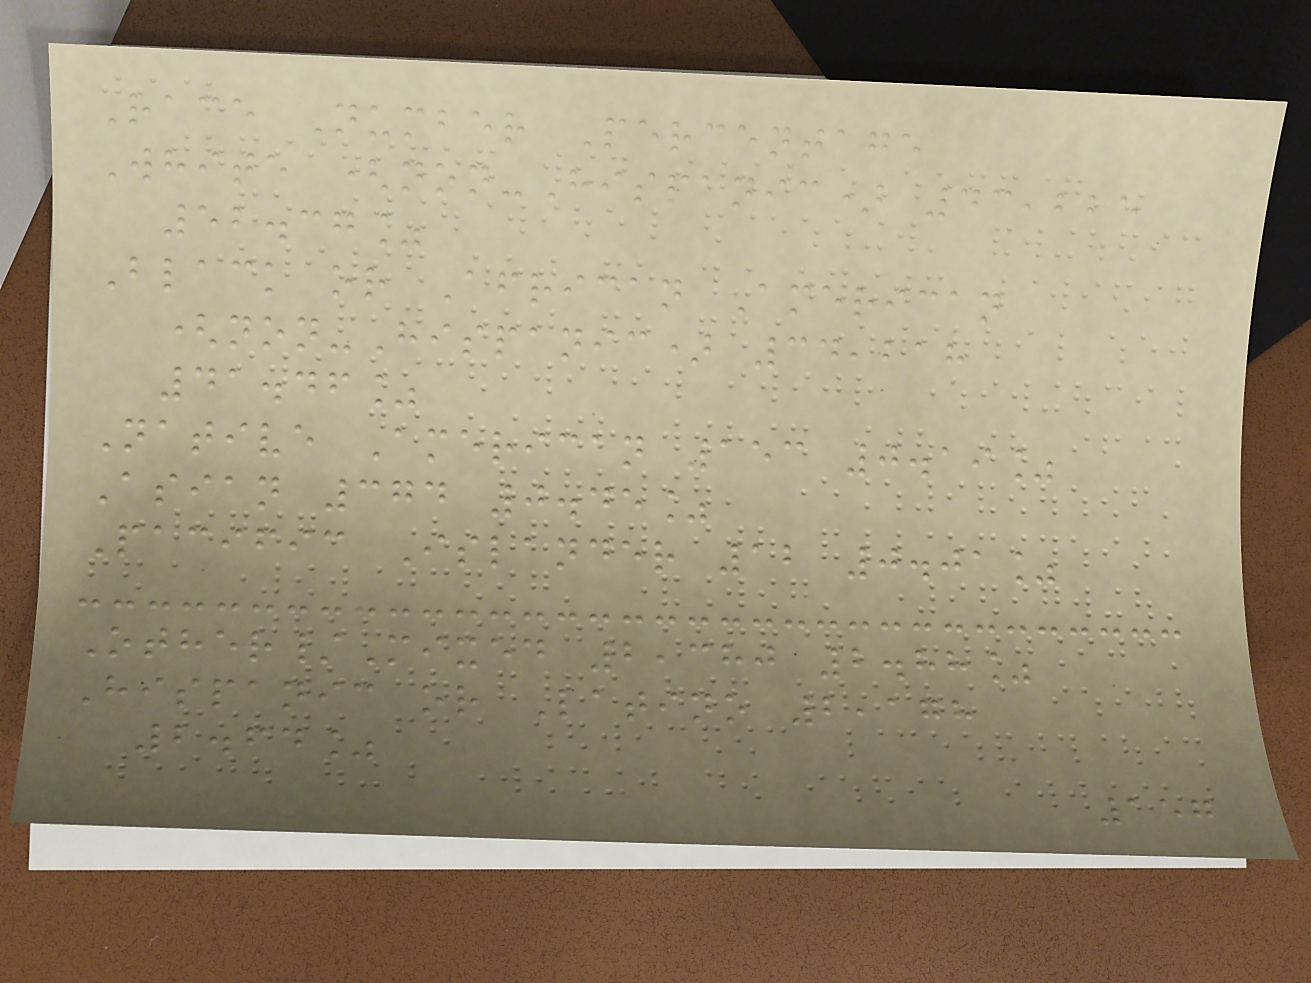Race Number Percentage
White (non-Hispanic) 43,225
52.37%
Black or African American
(non-Hispanic) 34,218
41.46%
Native American 153 0.19%
Asian 374 0.45%
Pacific Islander 12 0.01%
Other/Mixed 2,380 2.88%
Hispanic or Latino 2,178
2.64%
157
